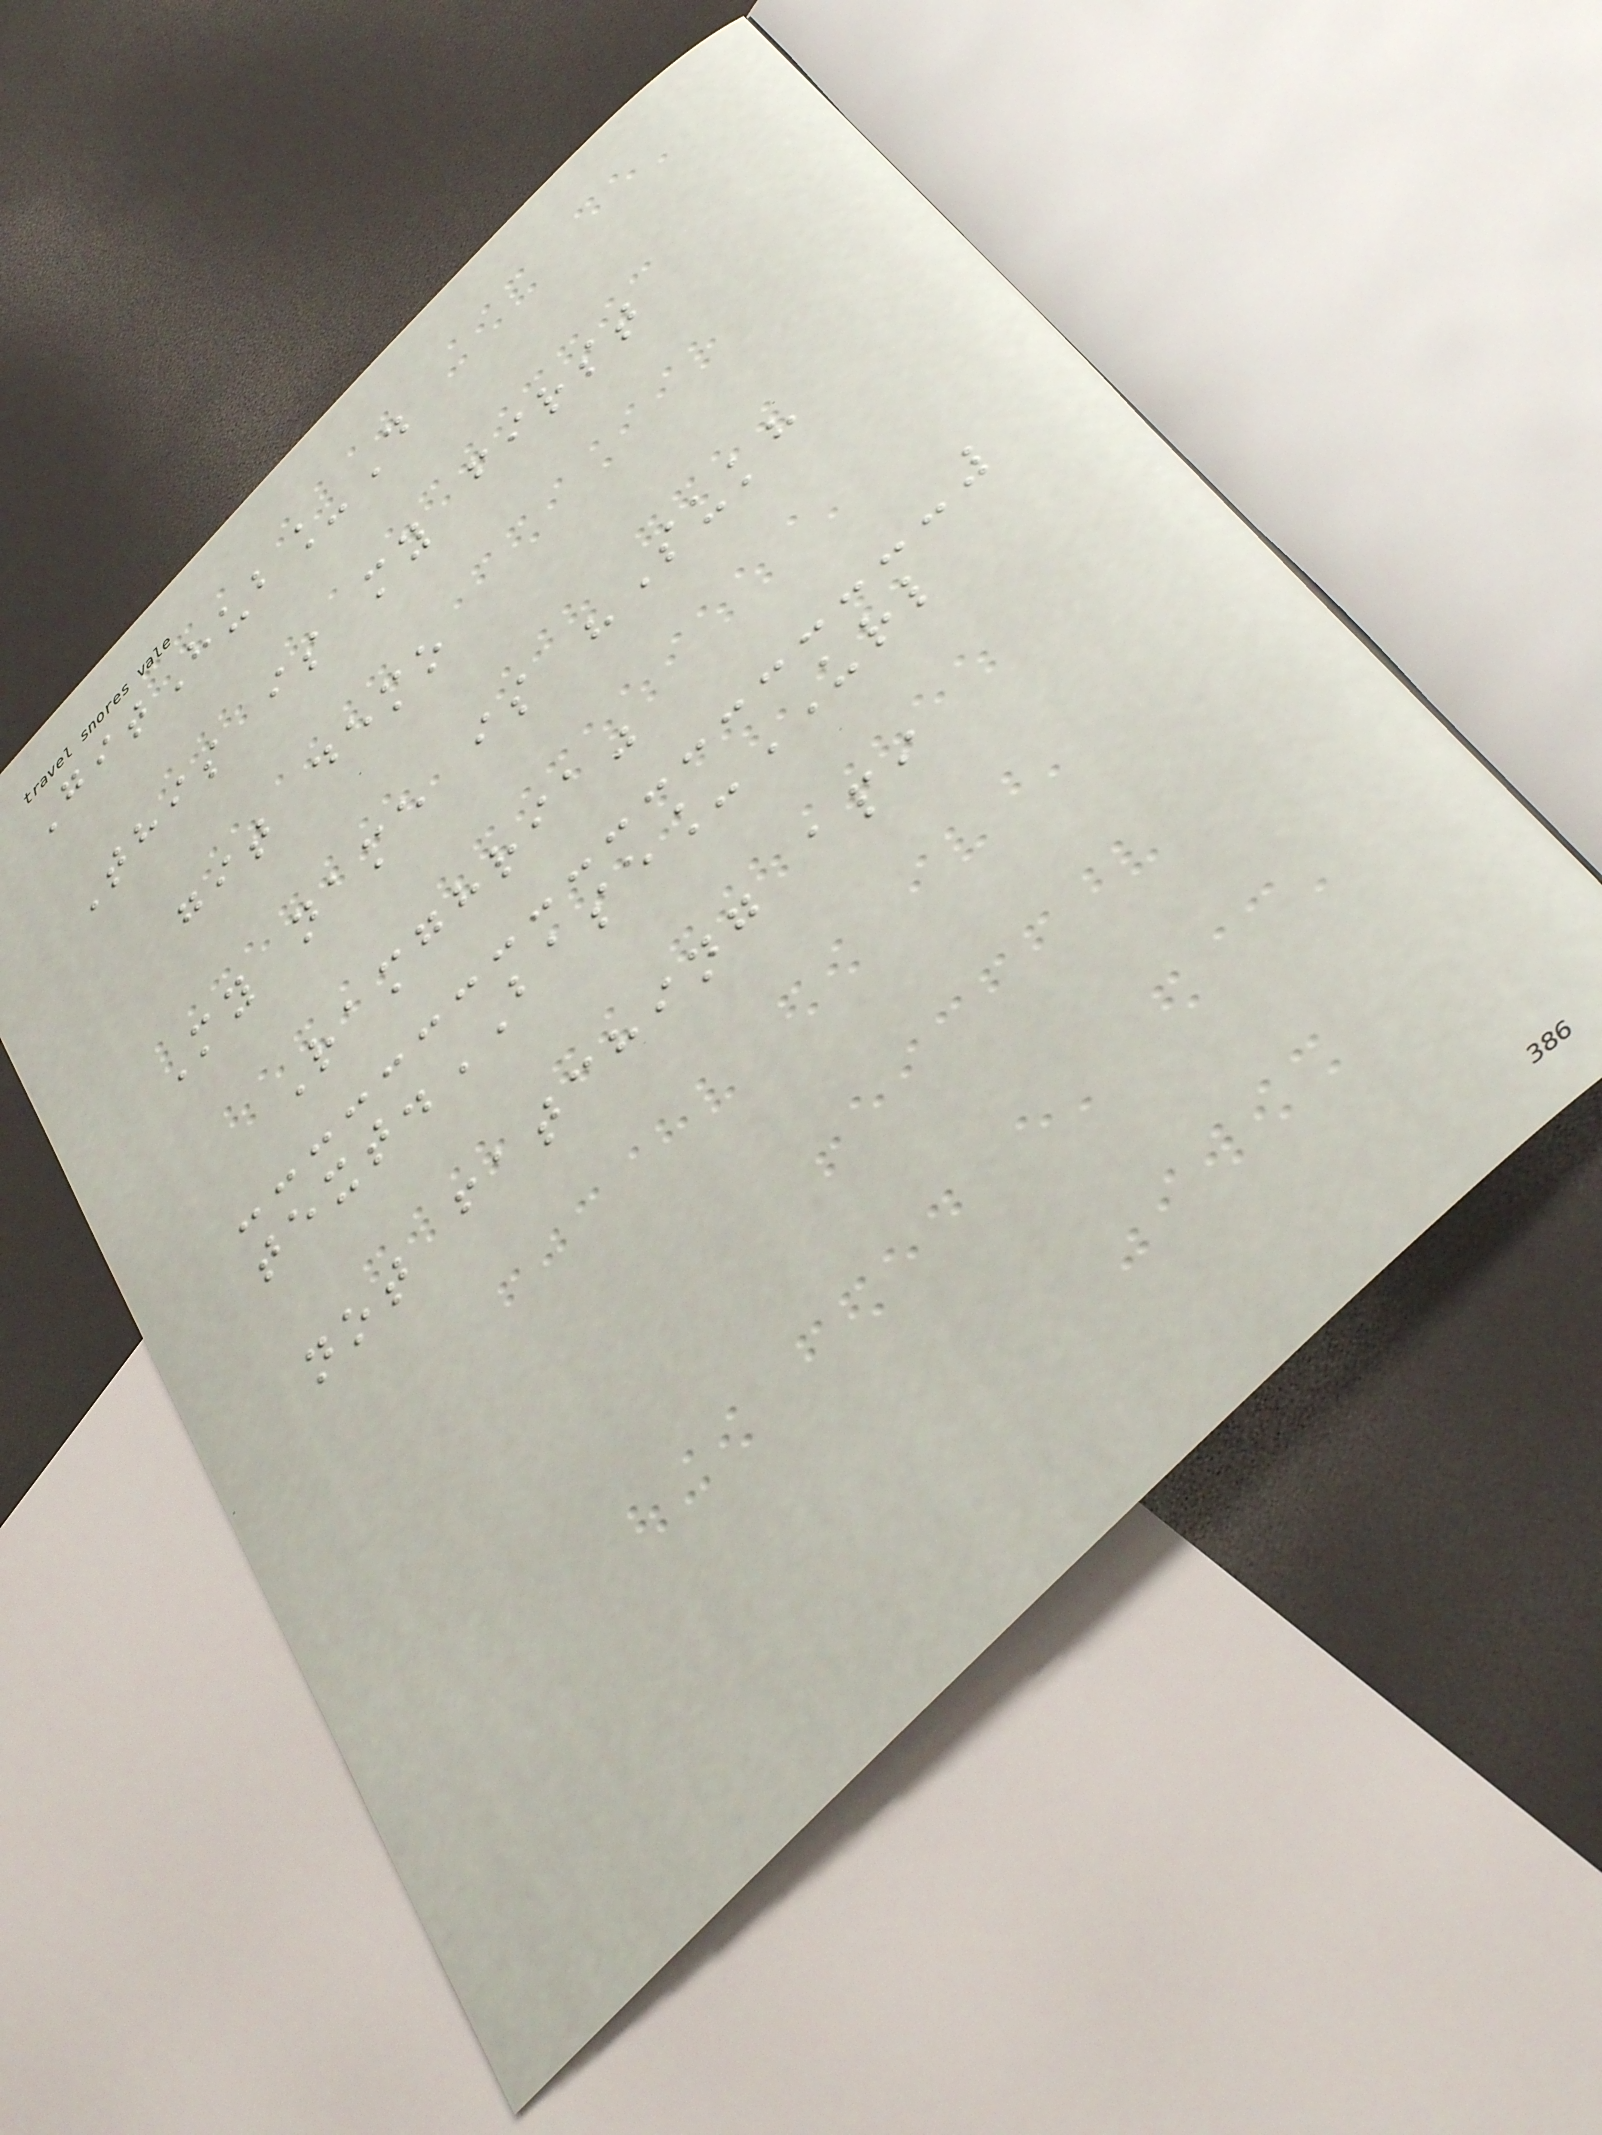GitHub_D
This is my first
git demo
My name is "Sukh
Ramghria"
text.BASE_URL
not fatching api
